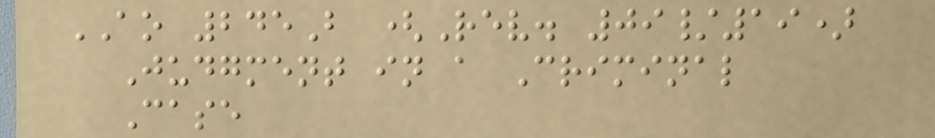AO 245B (Rev. 09/19)
Judgment in a Criminal
Case
